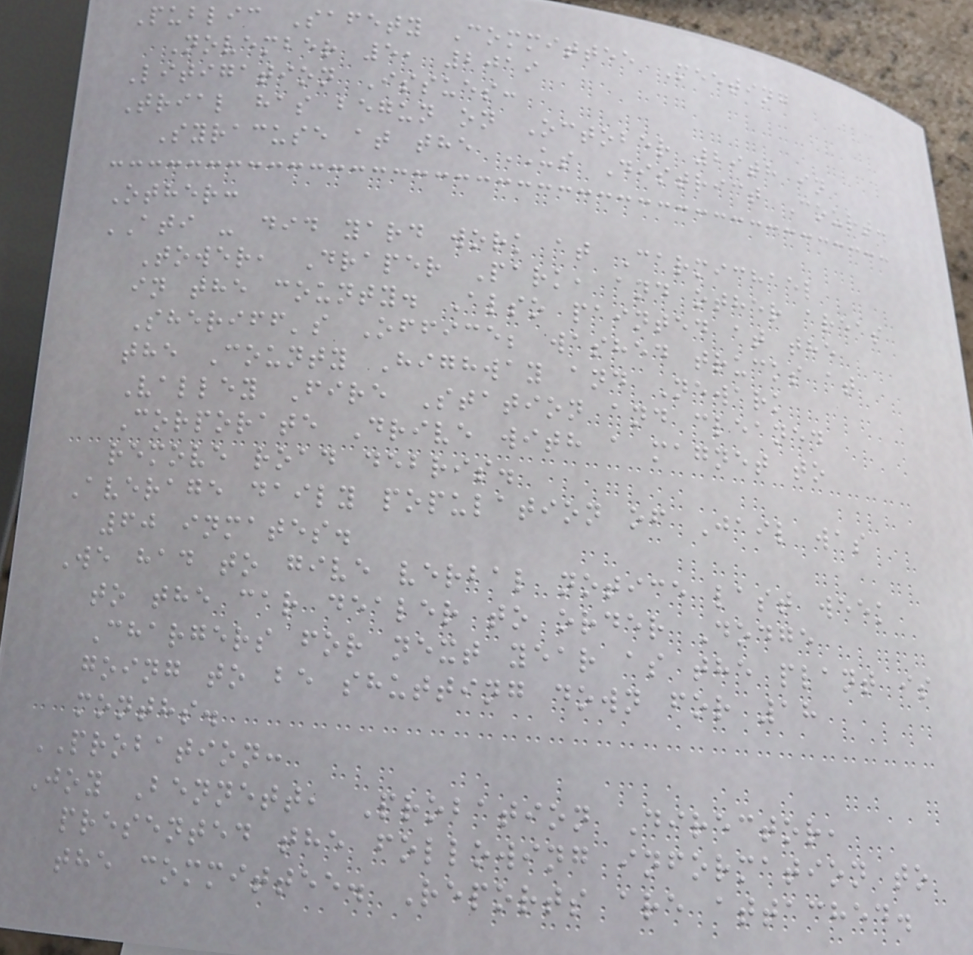Public Safety Committee Meeting
November 5, 2019
Litigation Issues:
Trial has begun on October 29th in
Syracuse at the US District Court.
Other:
ATI - did yard work at Carmichael
Tower, Draper Park, and other areas
in the county. Also painted at the
Sheriff's Office; washed trucks at
the County Highway and Newark
Valley Fire Station and cleaned
Corporate Drive with a magnet to
remove road debris.
Average daily population of Jail was
60 inmates.
We had to give verbal notice last week
to the car dealer to order Dodge
Chargers for next year as the plant is
going to be shutting down for 18
months.
PROBATION:
Joy Bennett, Probation Director,
presented the following information to
the committee. Reports are attached.
